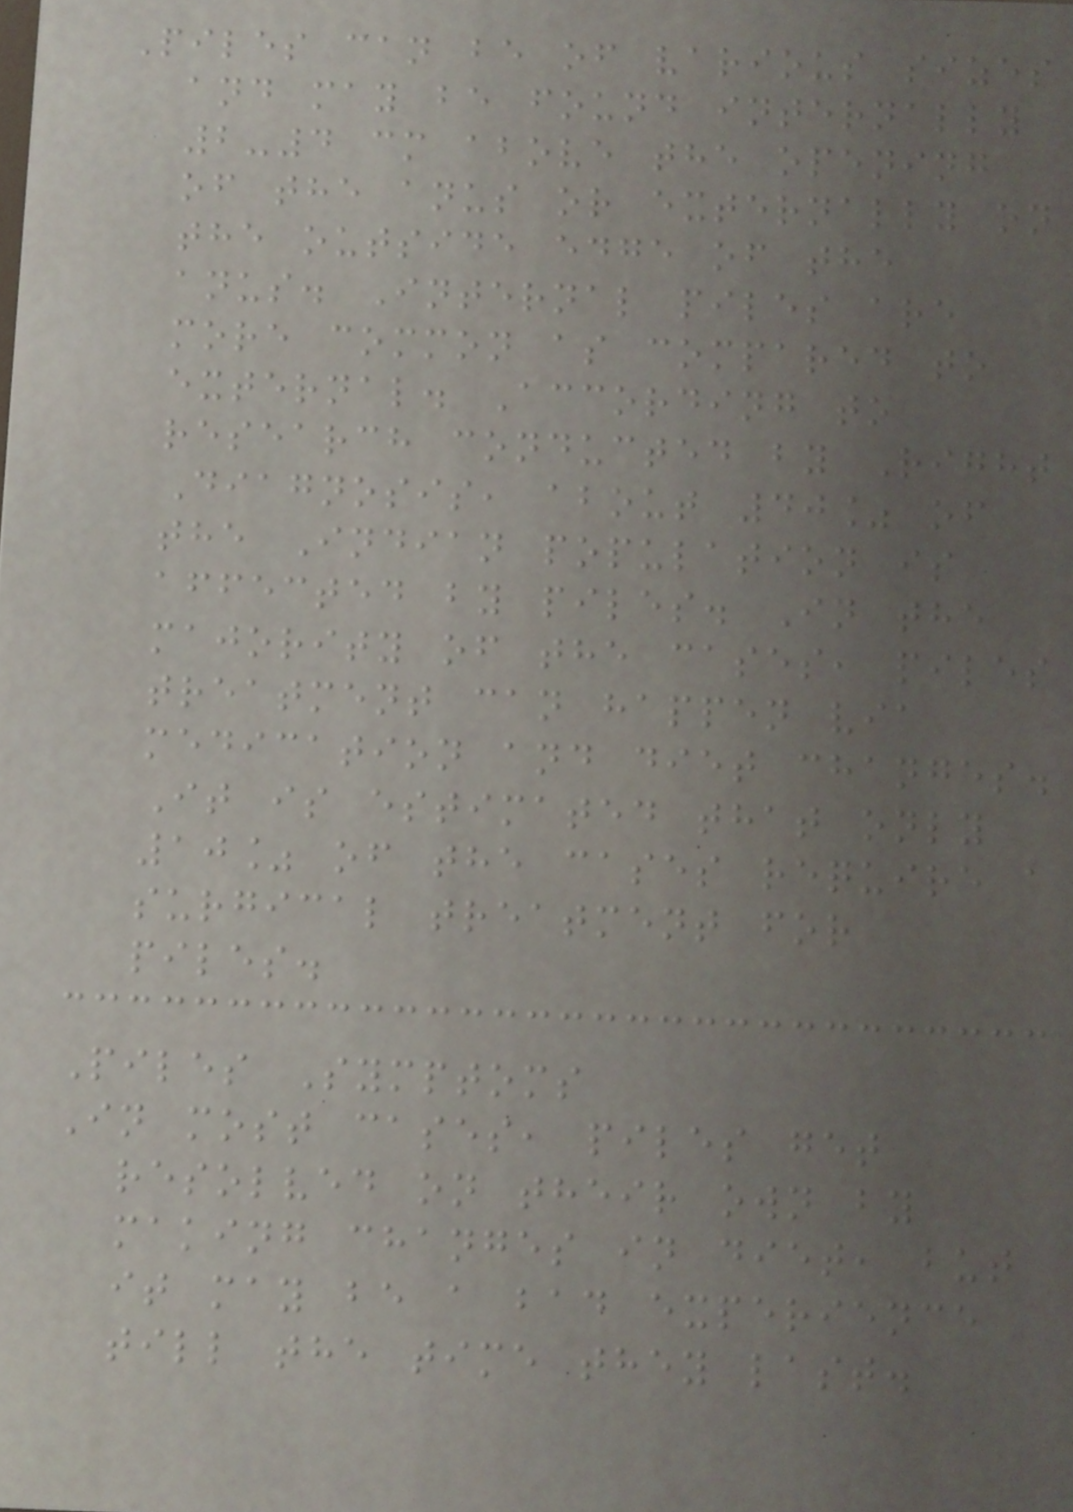Piles can be of various sizes
and may be found internally
2-4 cm above the opening
of the anus or externally on
the outside edge of the
anus. Internal piles are
more common as compared to
external. According to
research conducted by Right
Diagnosis, about 40% of
the Indian population is
affected by piles. In the
majority of the cases, piles
treatment can happen via
medication and diet changes.
It is estimated that only
10% of the cases require a
surgical treatment for
piles.
Piles Symptoms
In most cases, piles get
resolved on their own by
making changes in diet, but
it may be a bad experience
till the time they last.
